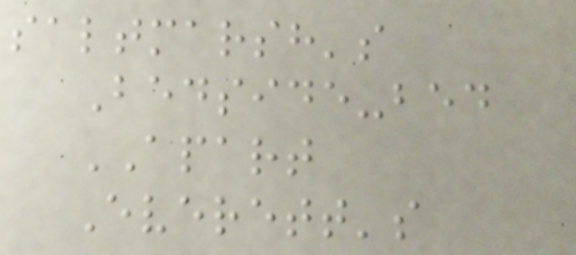saltmarsh's
Bedside-bed
APART
Everett's
